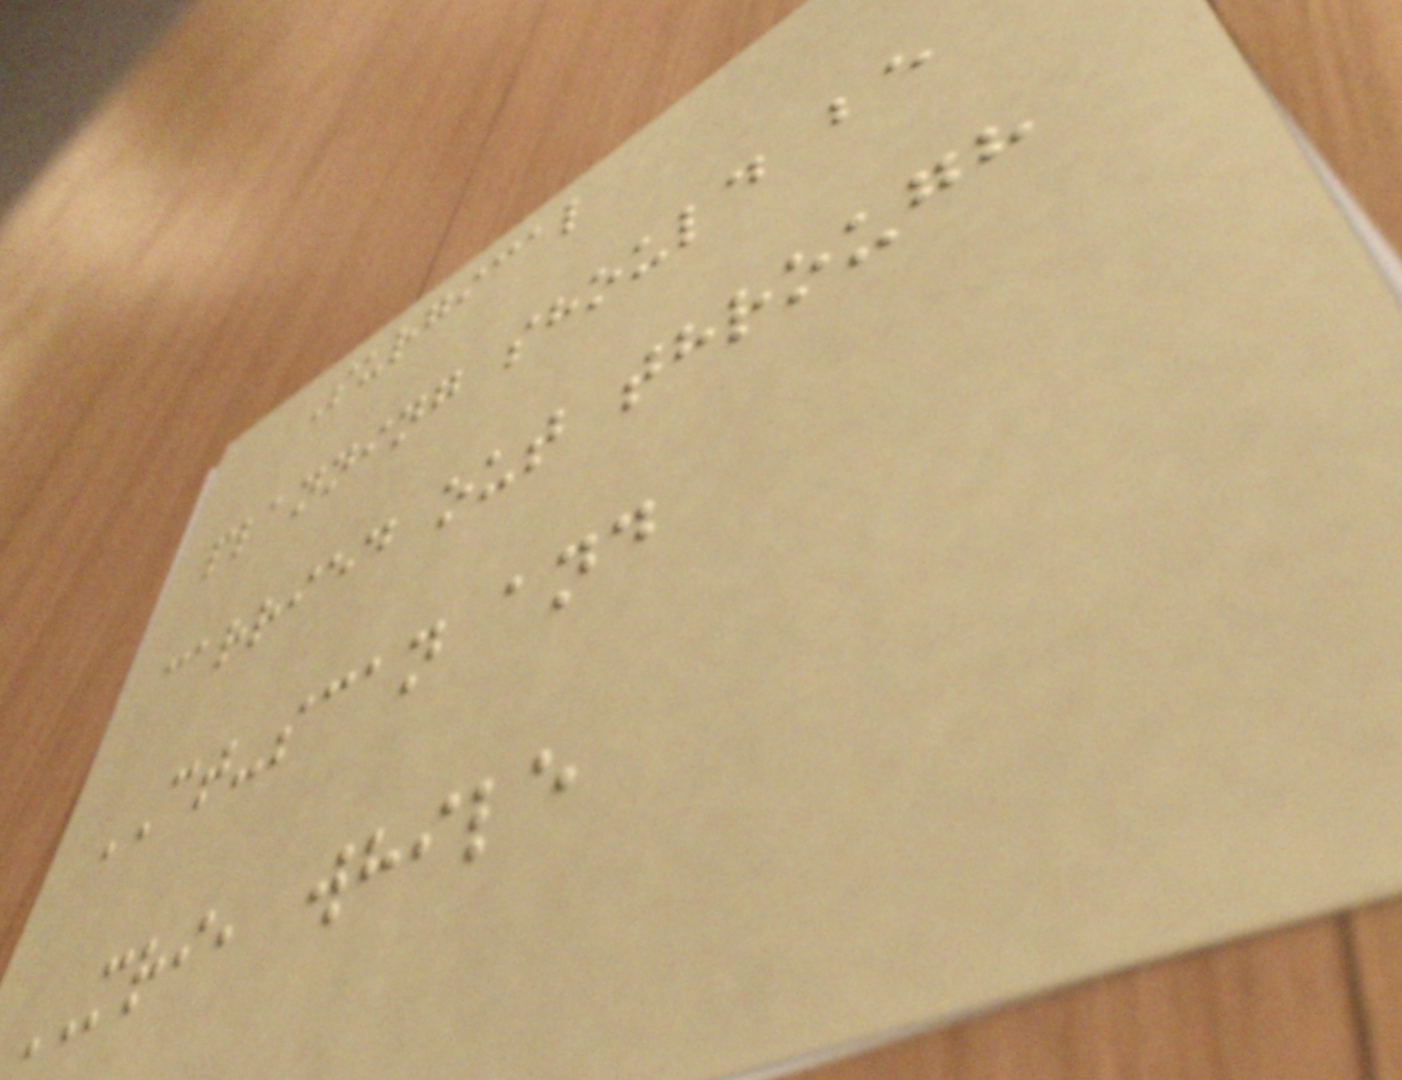Surgical
planning should be
carried out through
CT-scan and
MRI, while
